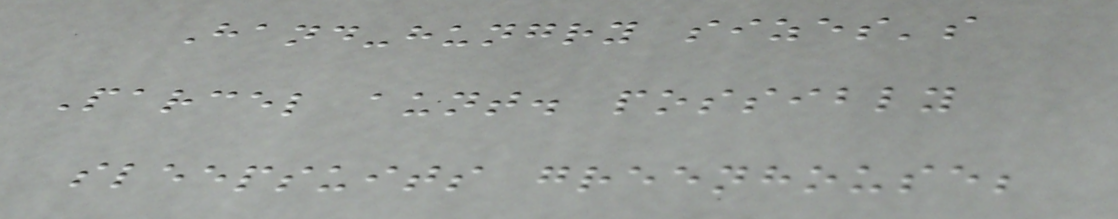Hand-hungry sizes's
Parcel aunt. possibly
sleepsuits greenhouse;
